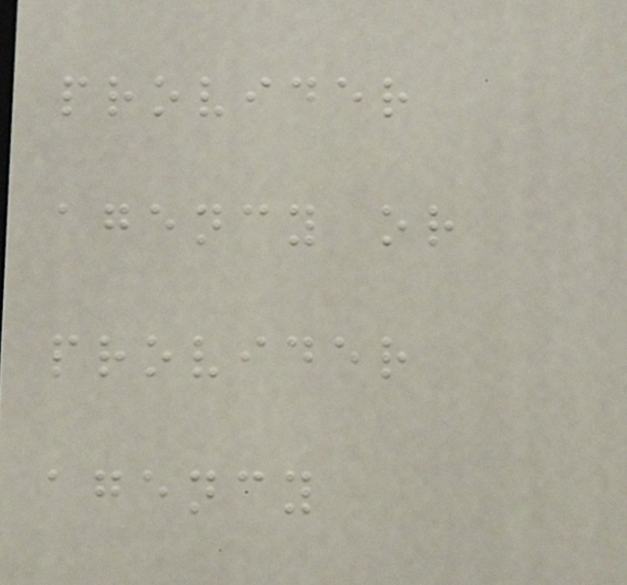provider
agency or
provider
agency
